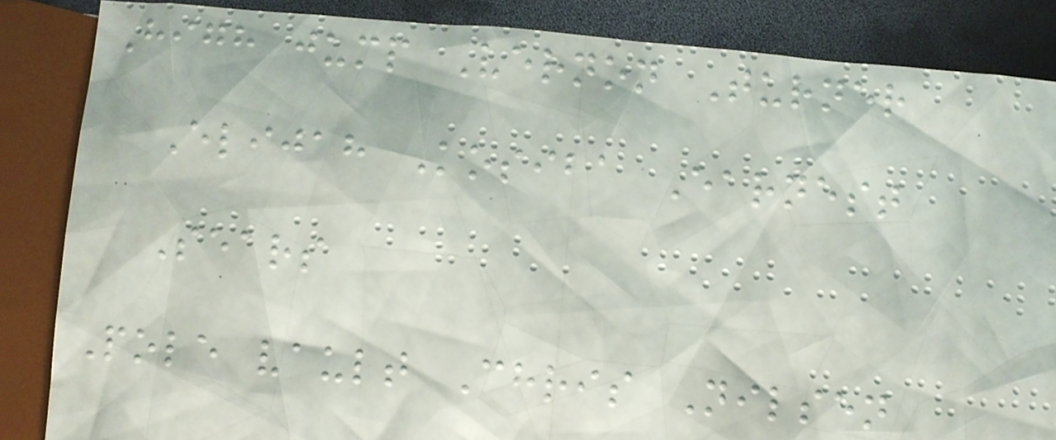High jump Vernon Turner
Elijah Kosiba Earnest
Sears
Pole vault Chris Nilsen
